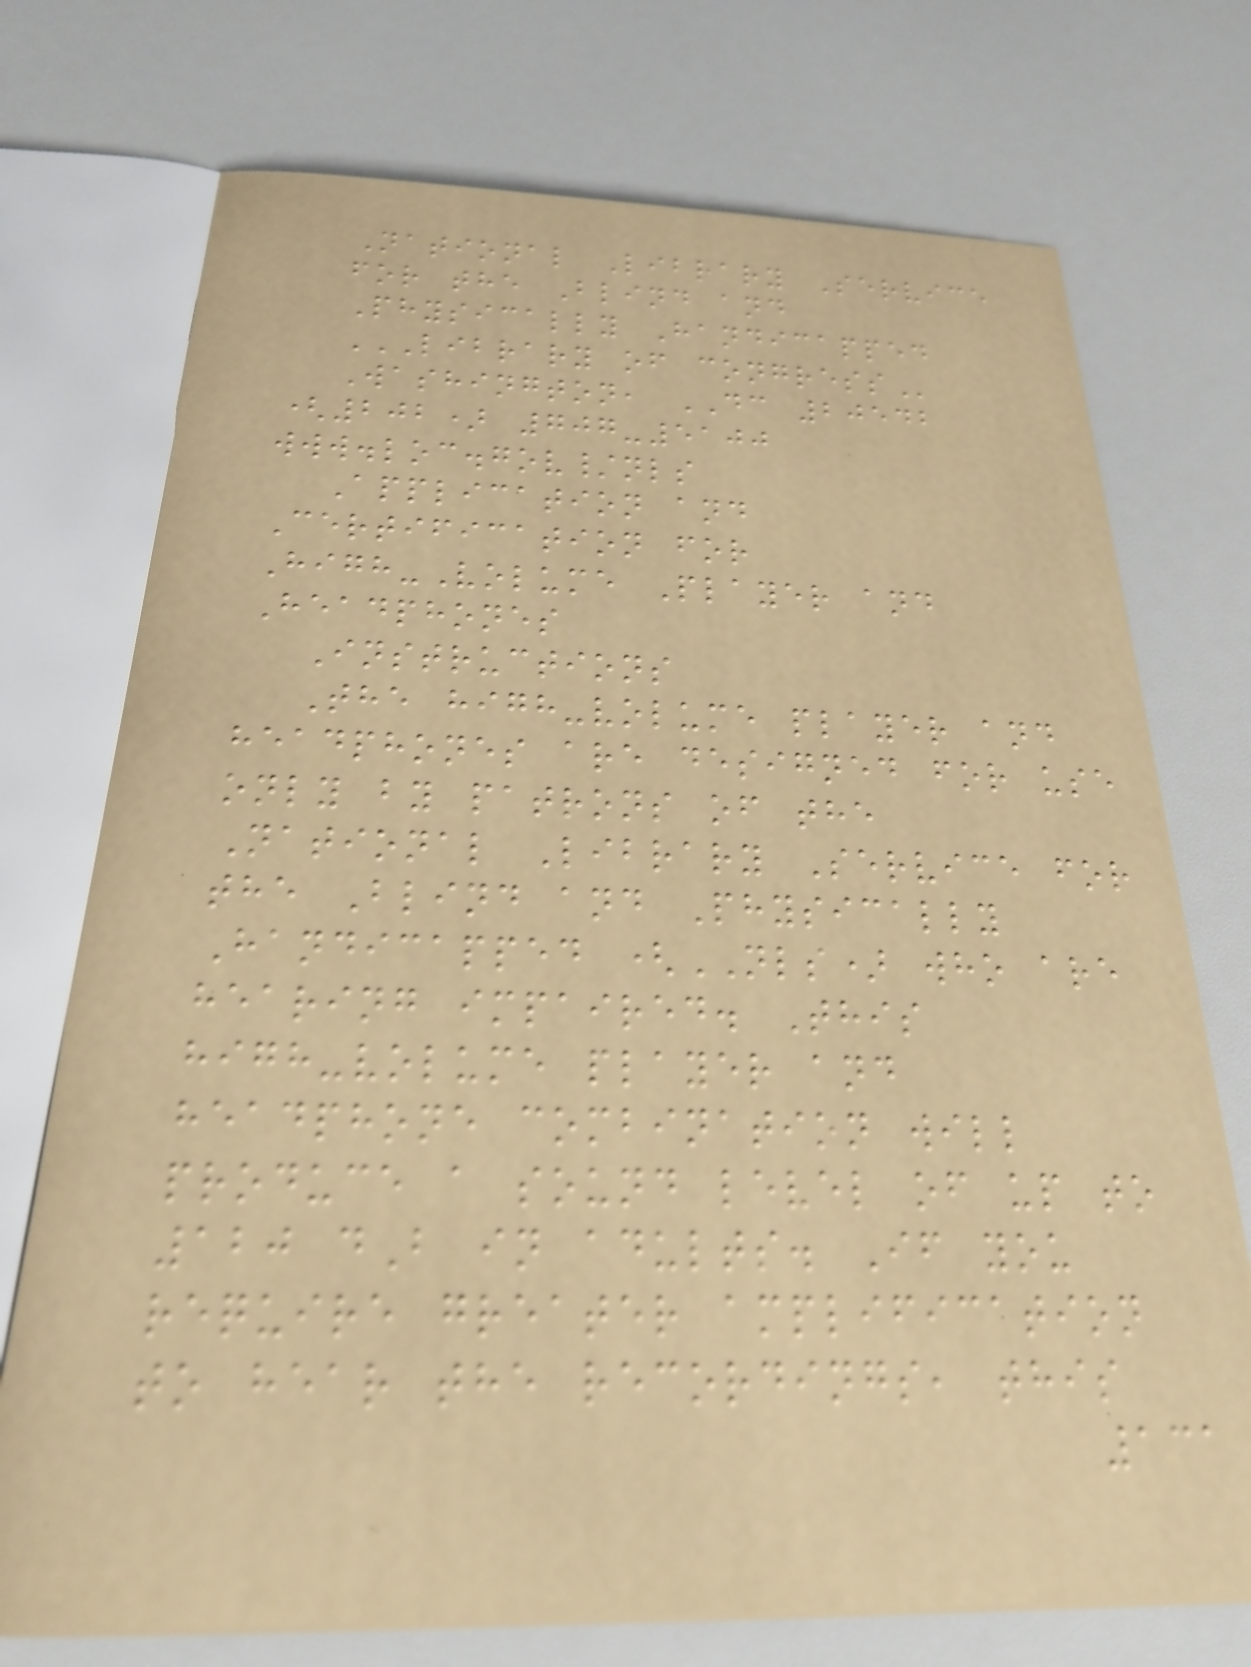National Library Service
for the Blind and
Physically Handicapped
LIBRARY OF CONGRESS
Washington, DC 20542
(202) 707-5100
www.loc.gov/nls
Application and
Certification for
High-Volume Player and
Headphones
Instructions
The high-volume player and
headphones are designed for use
only by patrons of the
National Library Service for
the Blind and Physically
Handicapped (NLS) who are
hearing impaired. This
high-volume player and
headphone combination will
produce a sound level of up to
120 dB in adults. If you
require greater amplification
to hear the recordings, this
131
